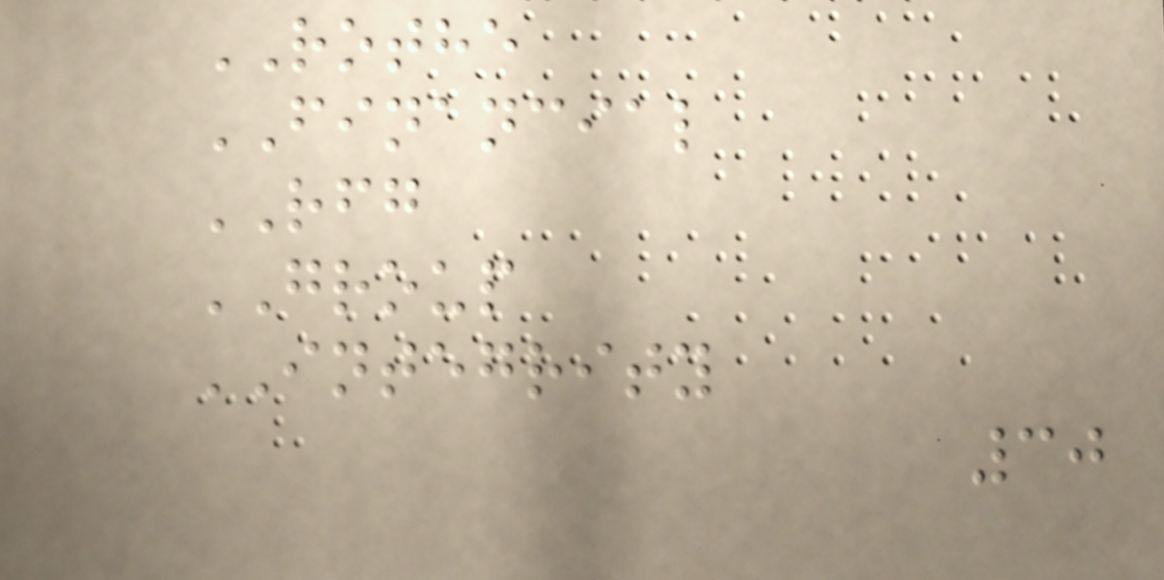ROTHE
FINANCIAL
RFG
GROUP
INTEGRITY
30
